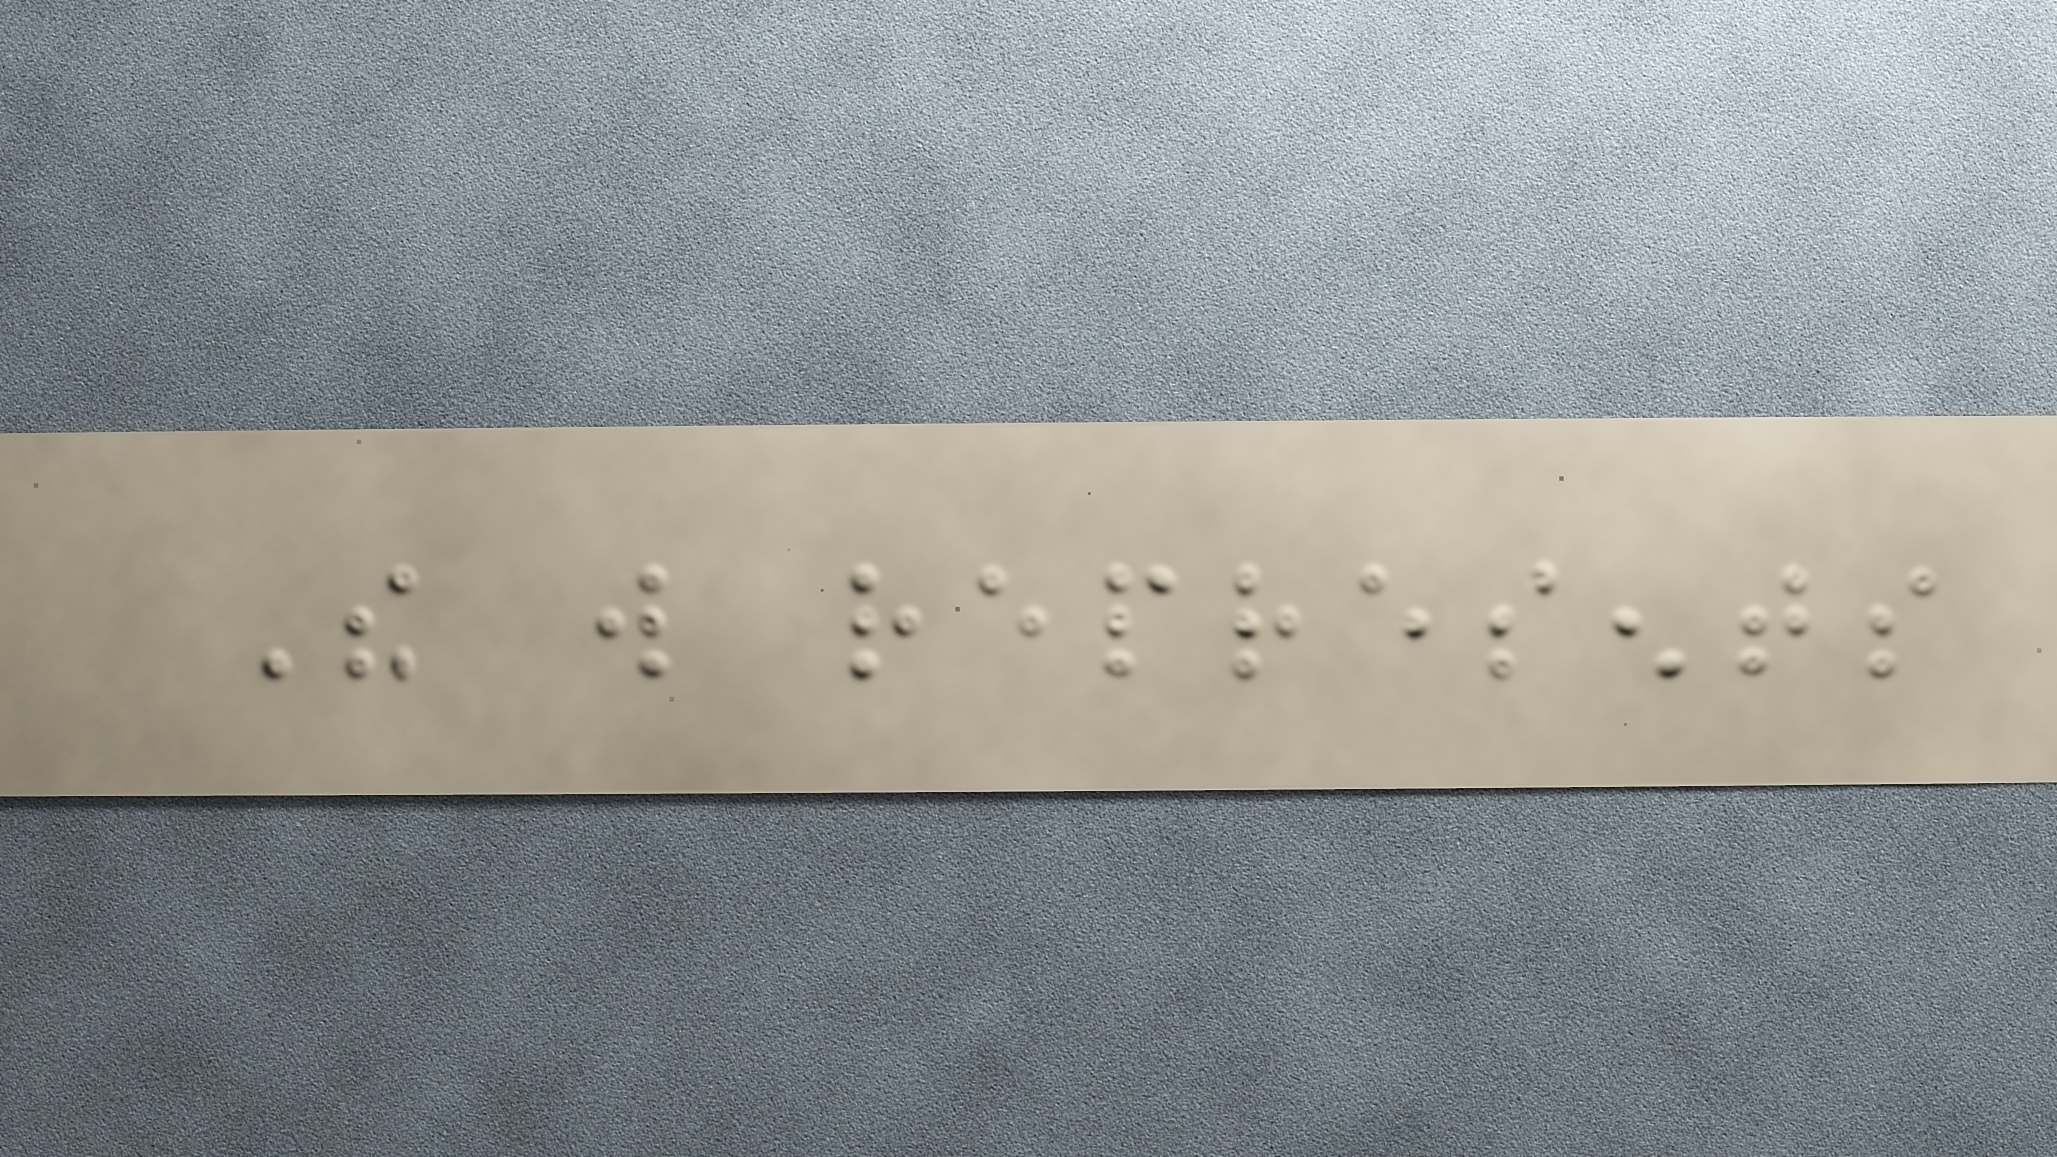The will represents
